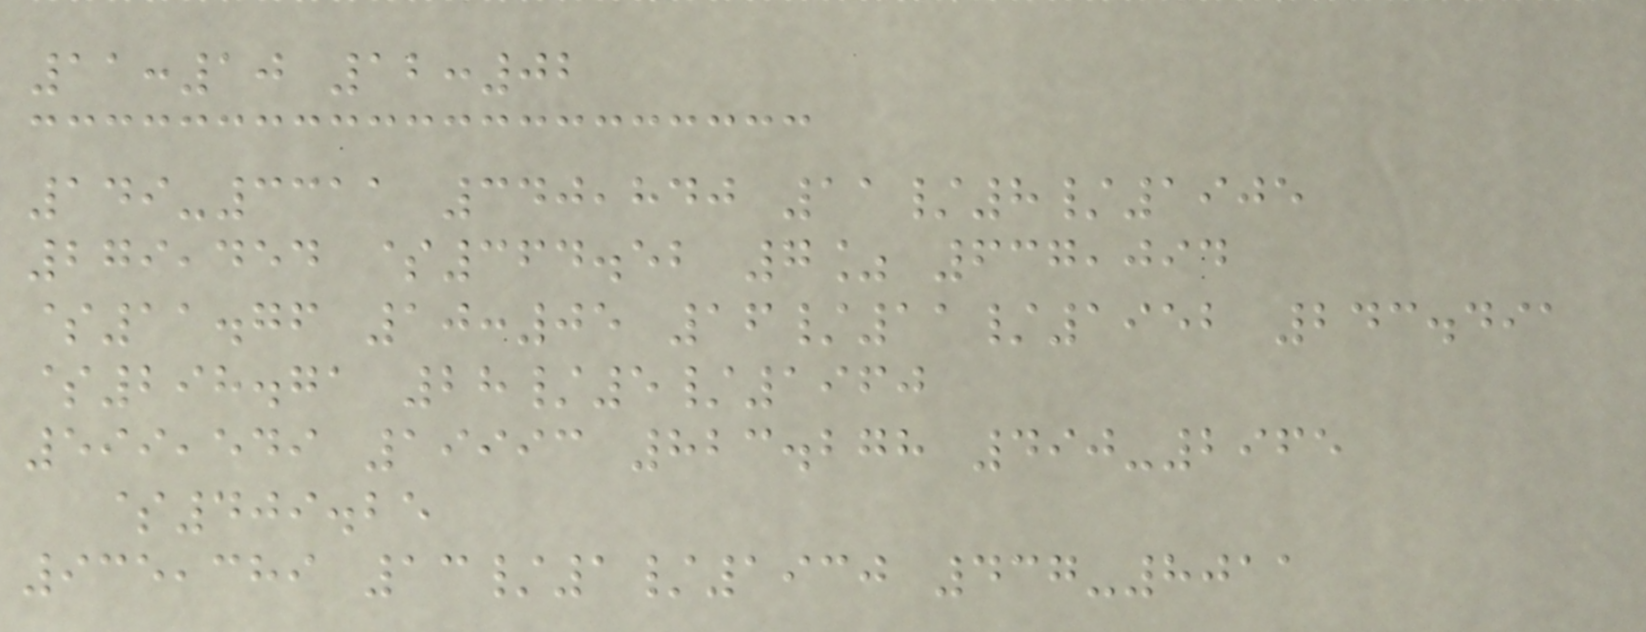11:10 12:02
149-3311 340,840 11/8/1905
279,454 $364.52 7% 637,094
$11.76 10:05 16/11/1952 243.491
$298.71 28/5/1960
599,549 19993 823.278 490-2965
$409.25
935,389 13/1/1930 437-8011
